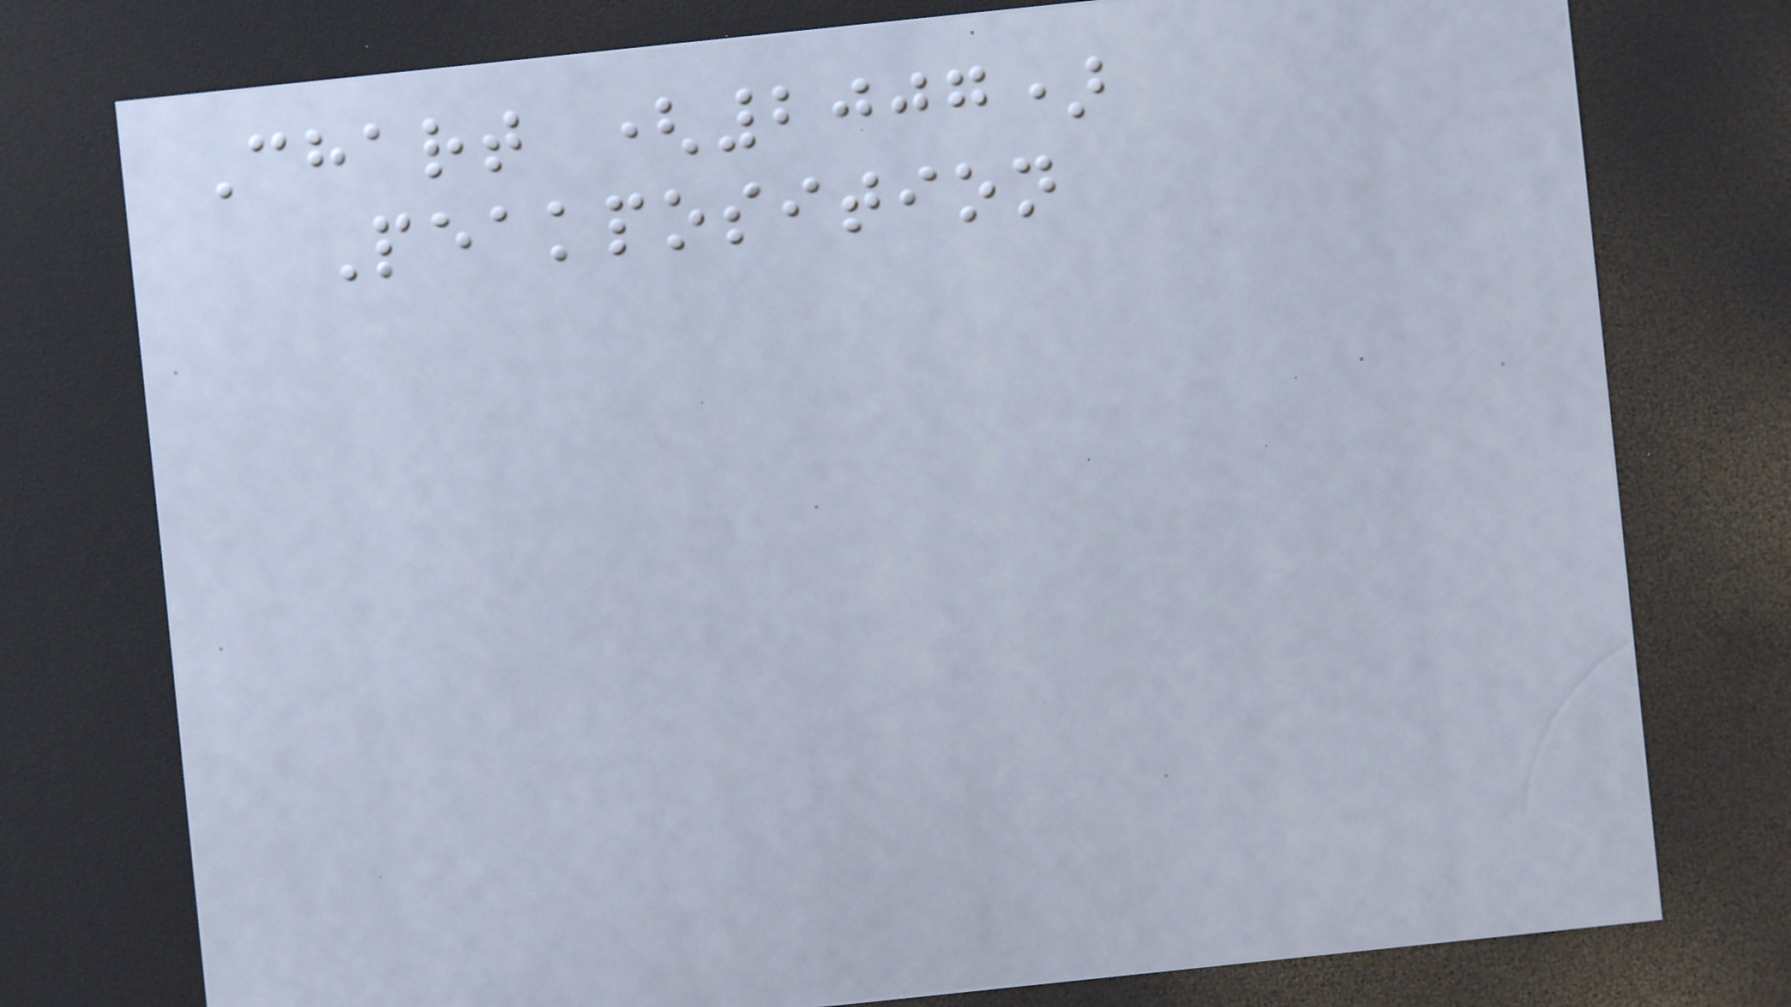Chart (2007)
Peakposition
